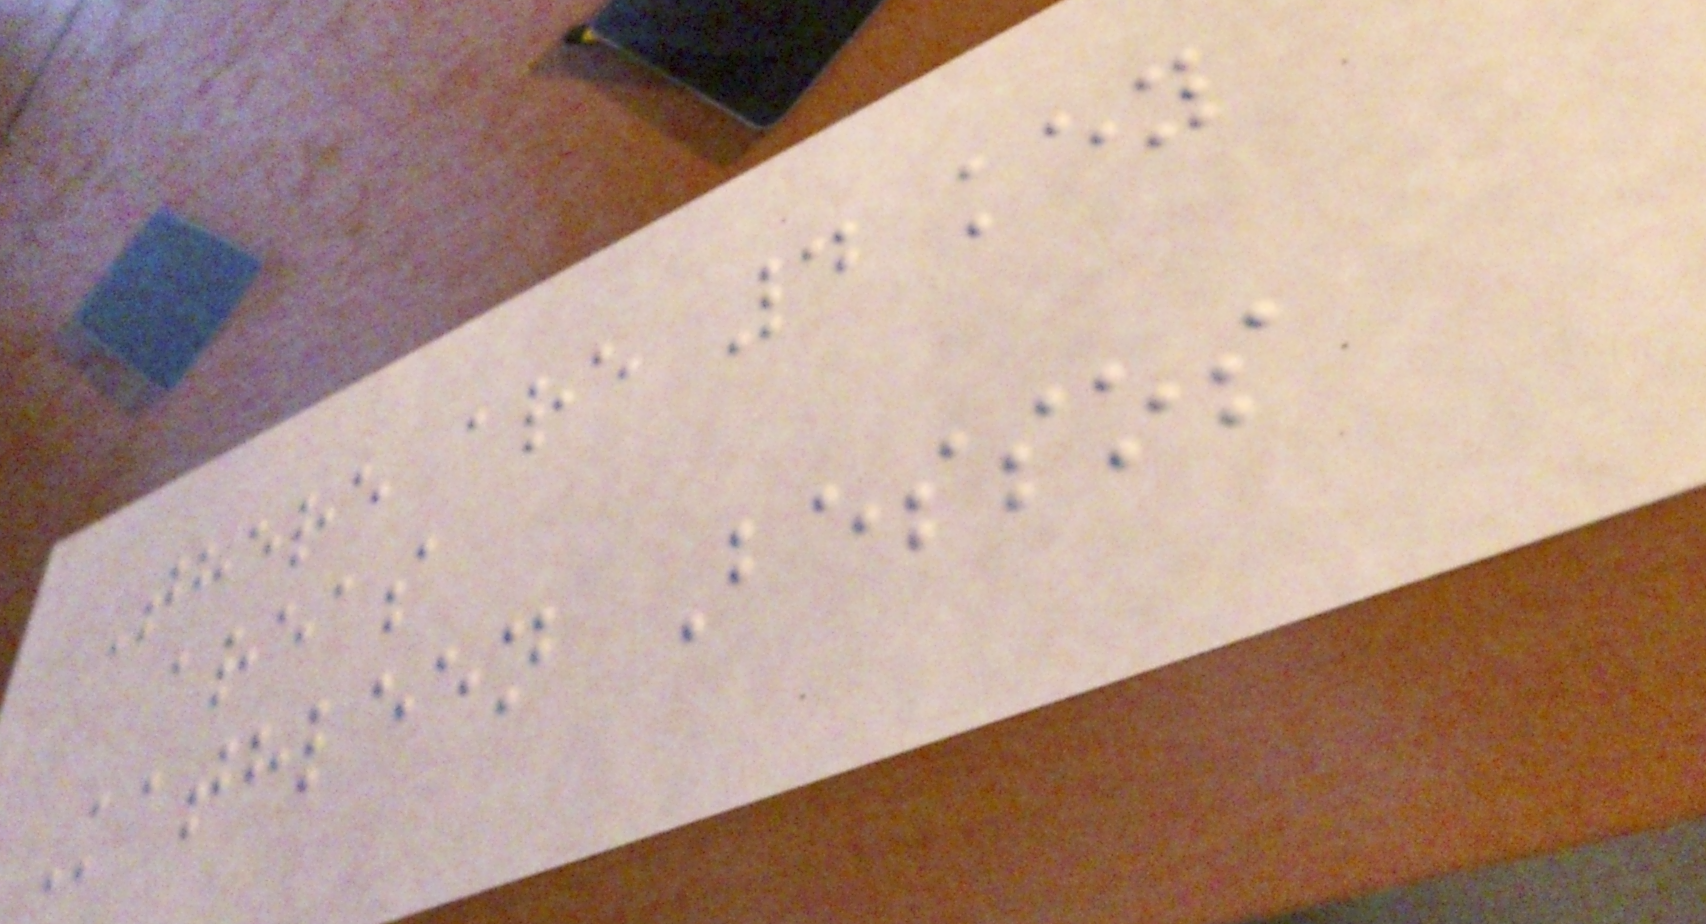There are 4 key
areas
Kathleen Bessos
